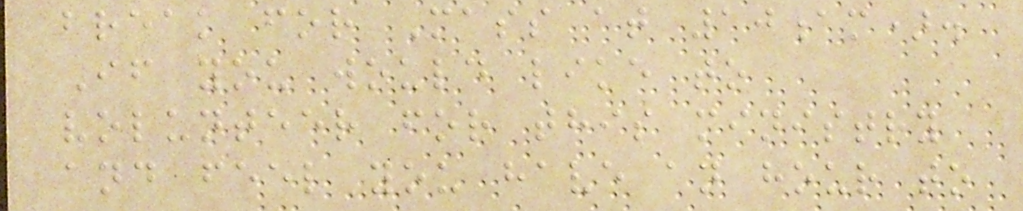break for Mass at 10am).
If you would like to
volunteer for this ministry
and feel you have an hour to
